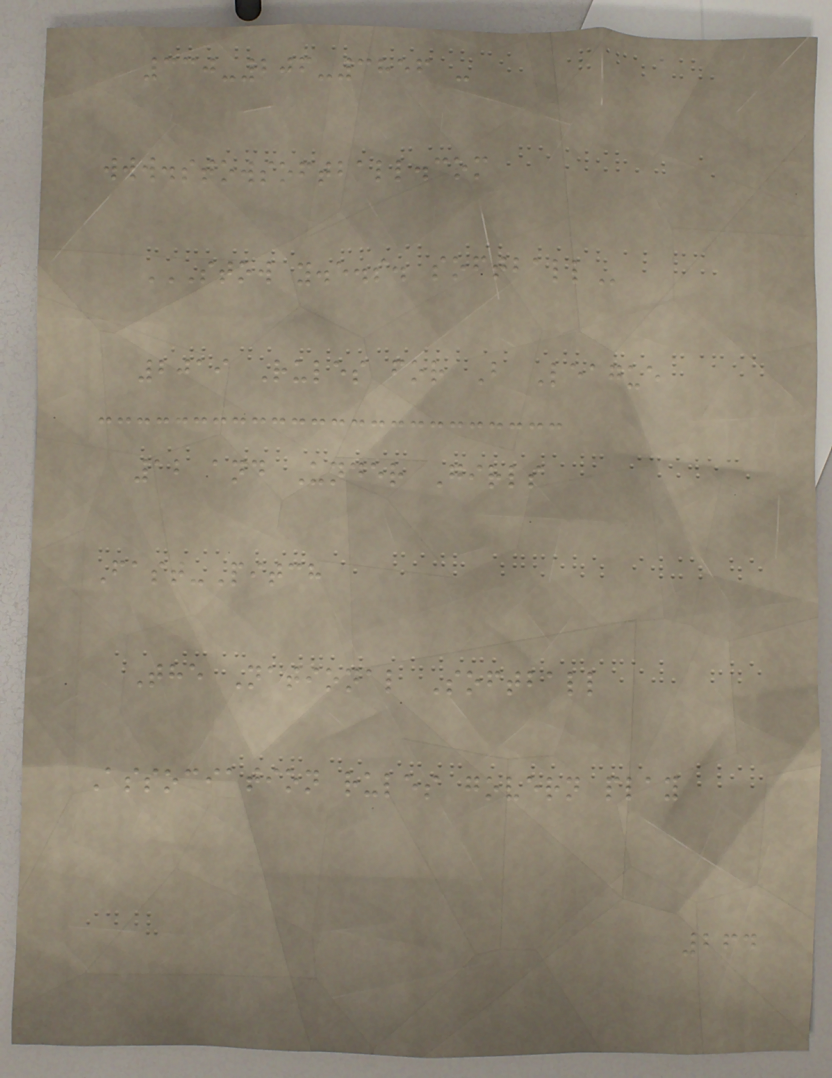330-206-3856 -
www.stowsoftball.com
STOW Y.E.S. SOFTBALL
2019 Rules for B League
12 and Under Girls
Fast-Pitch
The National Softball
Association rules govern play
264
